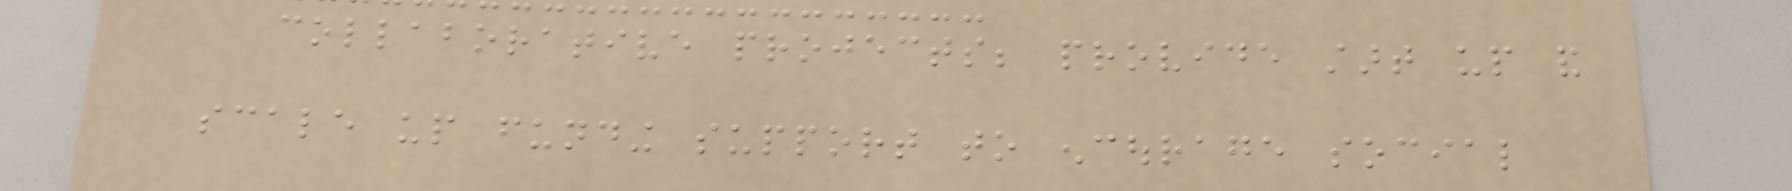collaborative projects; provide start up and
scale up funding support to encourage social
